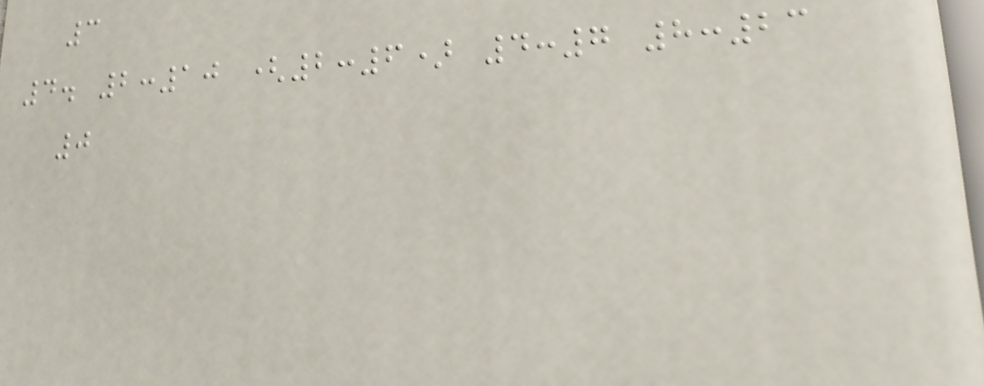3
4. 2:10 (2:6) 4:7 8:23
0
